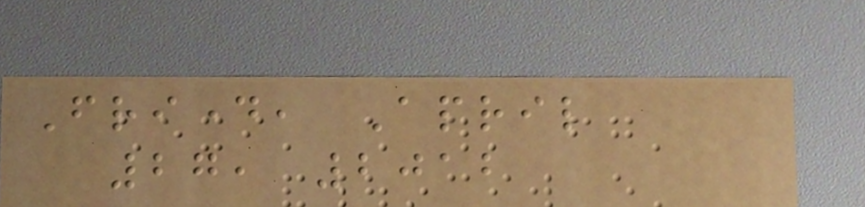Friday, April
27, 2012
